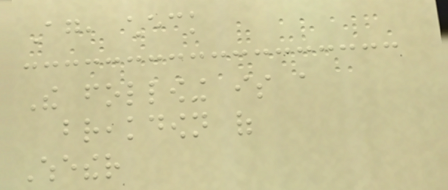Again, check
The following is a
breakdown of
Whether
